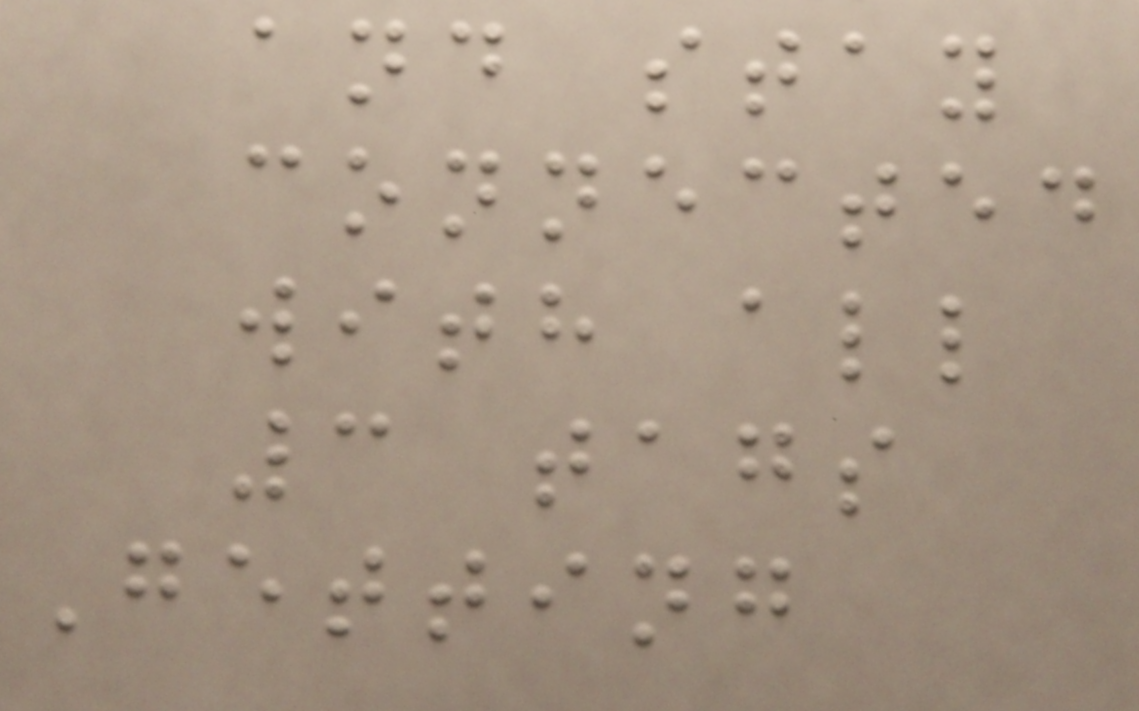and stay
connected
with all
3 tags
Getting
